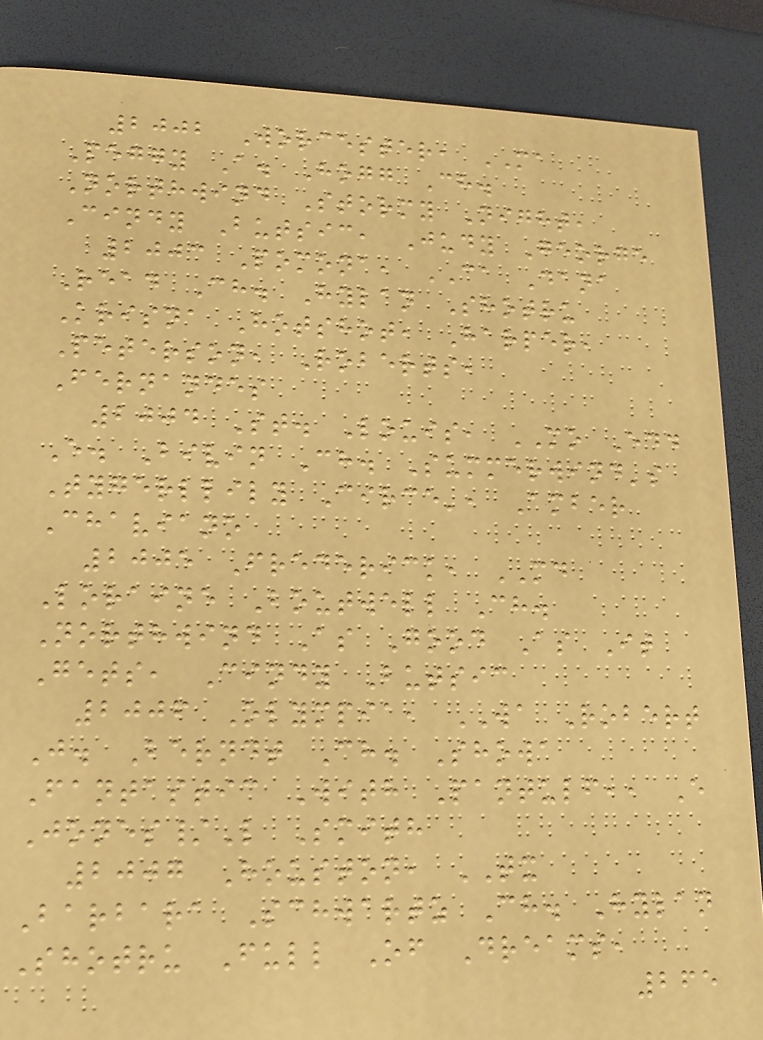2002 Worcester, MA
Peggy A. Hogg Ch.
Northwind Stormy Night,
Cindy Butsic, Judy George
2003 Pomona, CA Dana
Read Ch. Hylan Shotru
Krisna Hotshot, Harper,
Peterson, Roberts,
Fernandes
2004 St. Louis, MO Edd
E. Bivin Ch. Summerwind's
Tygerllily Circe', Amber
Chaviano
2005 Frederick, MD
Loraine Boutwell Ch.
Northwind As Good As It
Gets, Cindy Butsic
2006 Olympia, WA Robert
J. Berndt Ch. Showa
Fantastic With Pantulf,, E
Jones/L Smith
2007 Houston, TX
Barbara Schwartz Ch. Hylan
Shotru Full Of Dreams,
265
